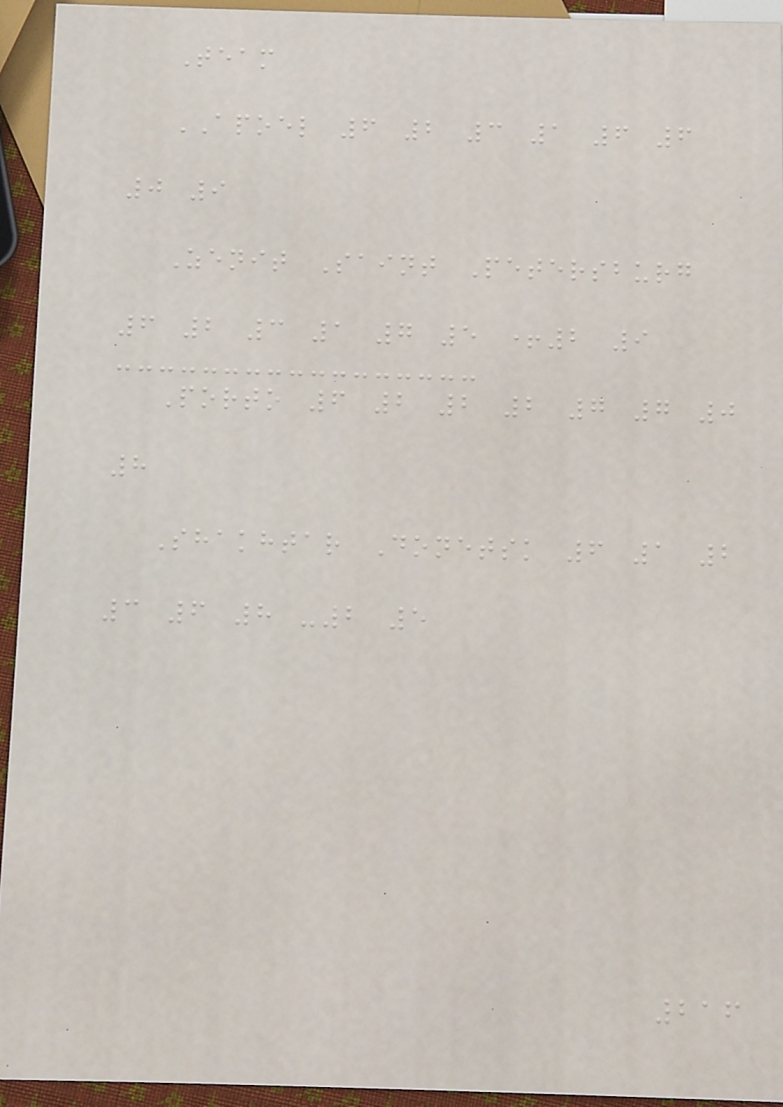Team
APOEL 6 2 3 1 6 6
0 9
Zenit Saint Petersburg
6 2 3 1 7 5 +2 9
Porto 6 2 2 2 7 7 0
8
Shakhtar Donetsk 6 1 2
3 6 8 -2 5
216
